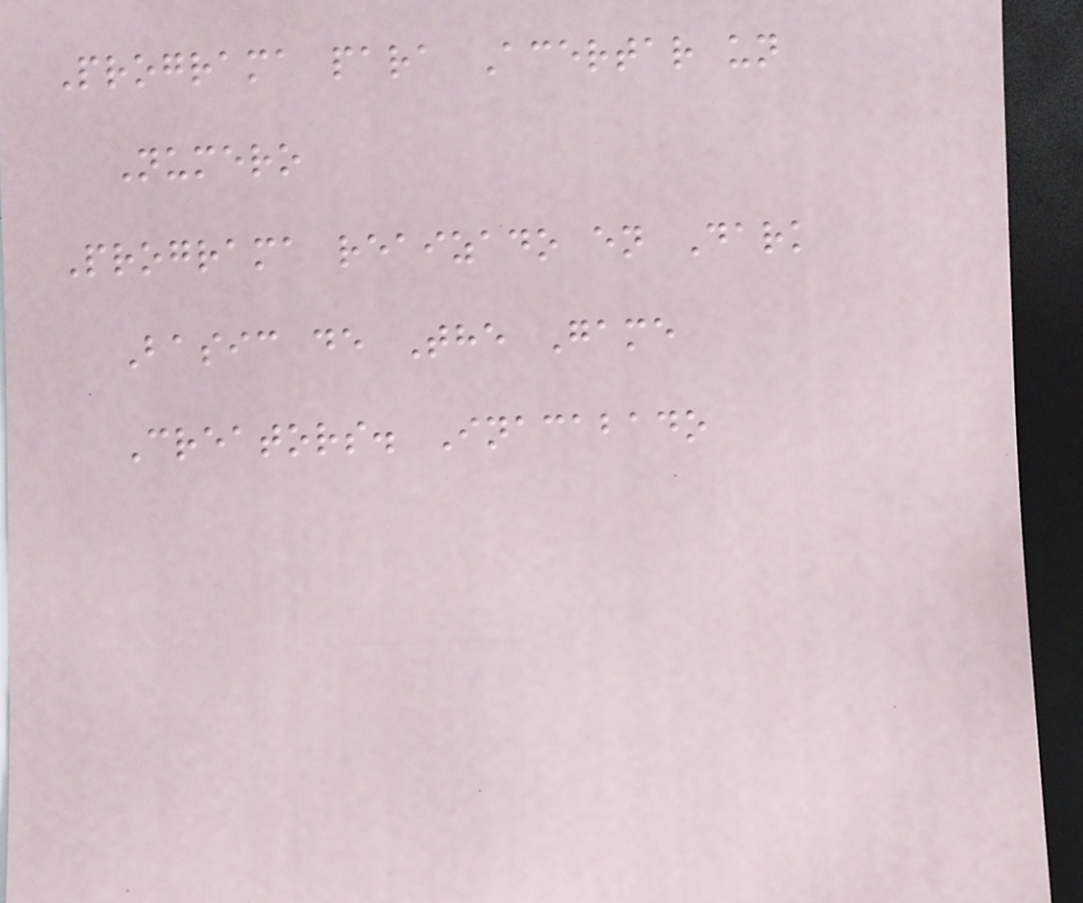Programa para Acertar un
Numero
Programa reaizado en Dark
Basic de The Game
Creators. Inacabado
